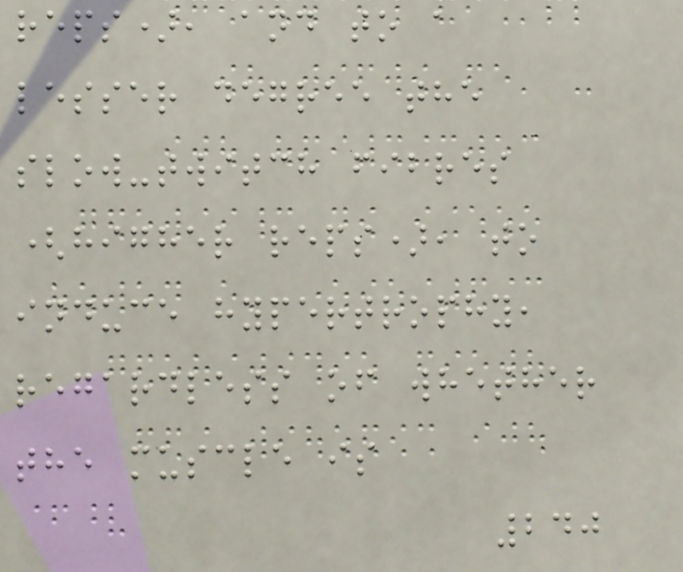reps), and to a
lesser degree the
slow-twitch fibres
(higher reps), to
induce hypertrophy,
regardless of whether
the muscle is
240
